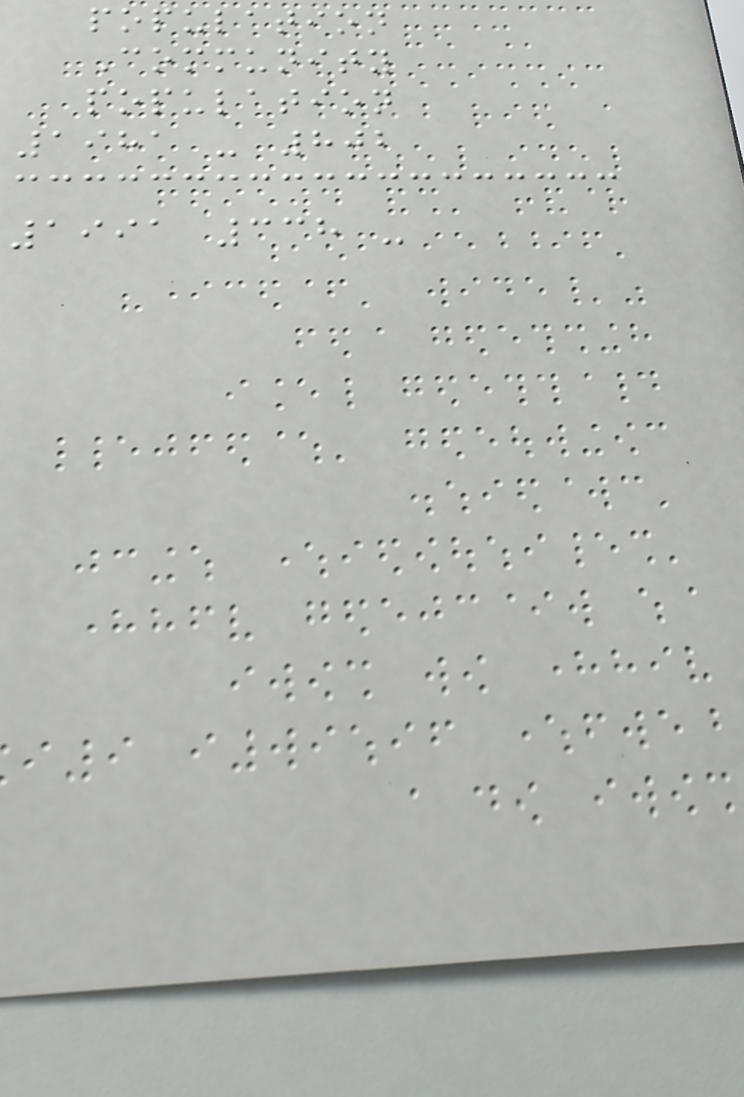population
Community
population
1981 - 802
1991 338 -
